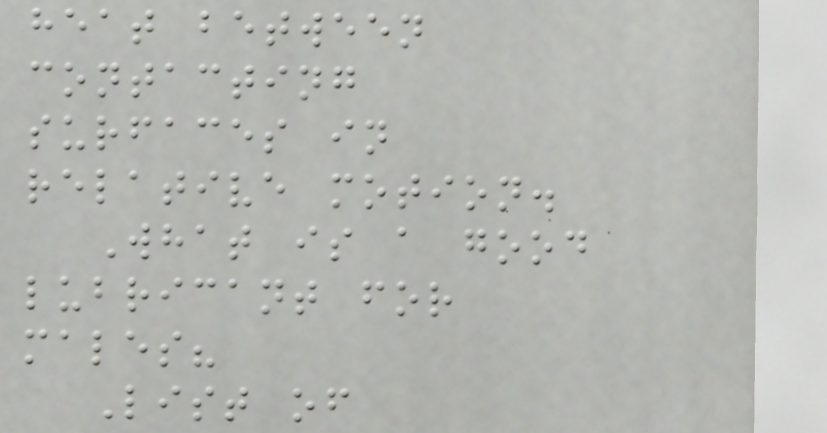heat between
contacting
surfaces in
relative motion.
What is a good
lubricant for
males?
List of
